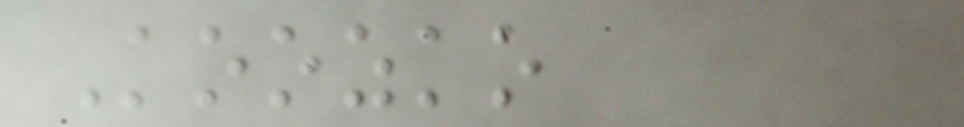Koozko
